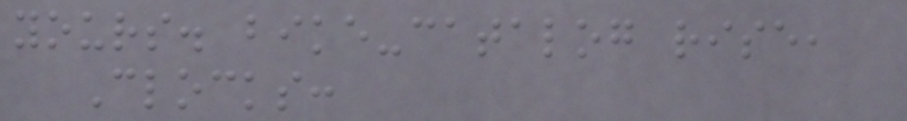yours. bike-catalog rise,
Clocks:
